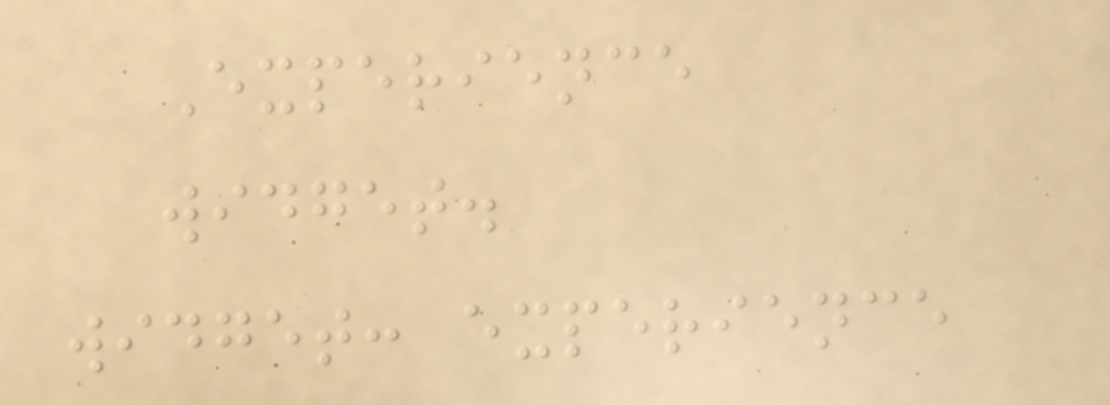Experience
widget.
widget: experience
